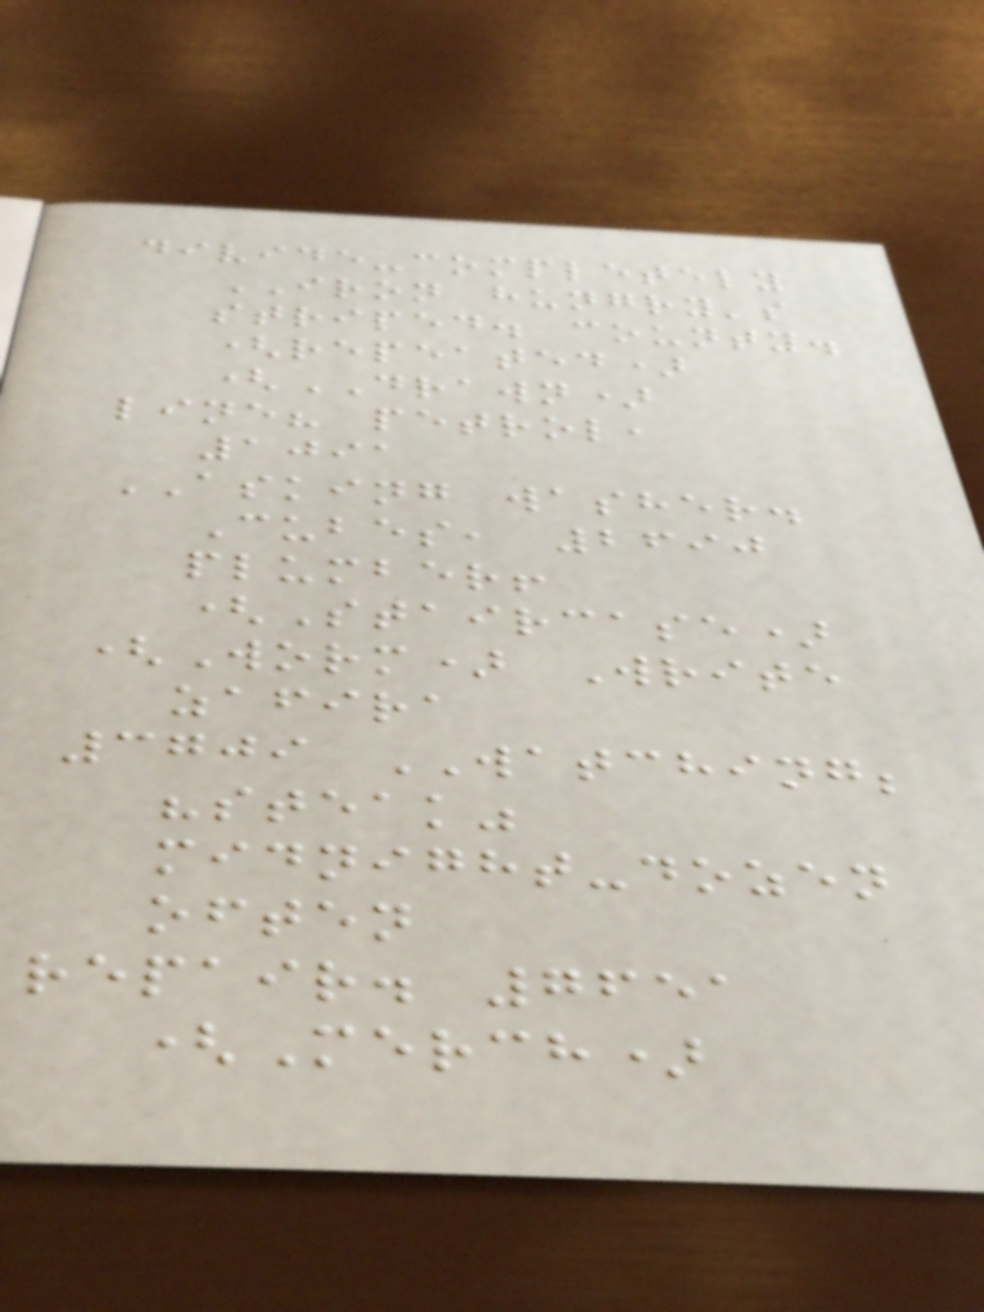divide-completely
IRON hungry's
striped. county.
(repeated)
(DRAWN)
line? petrol,
1091
ASKING washer.
Cubes, 2690
plumber!
(Staircase)
(Worm) Write
zafira
3709 WATCHING;
"steak"
midnight-dozen
often
repair. 7651
(Merch)
